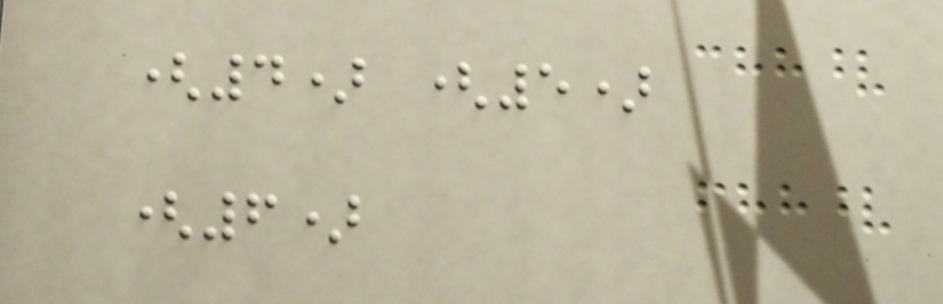(4) (5)
(6)
